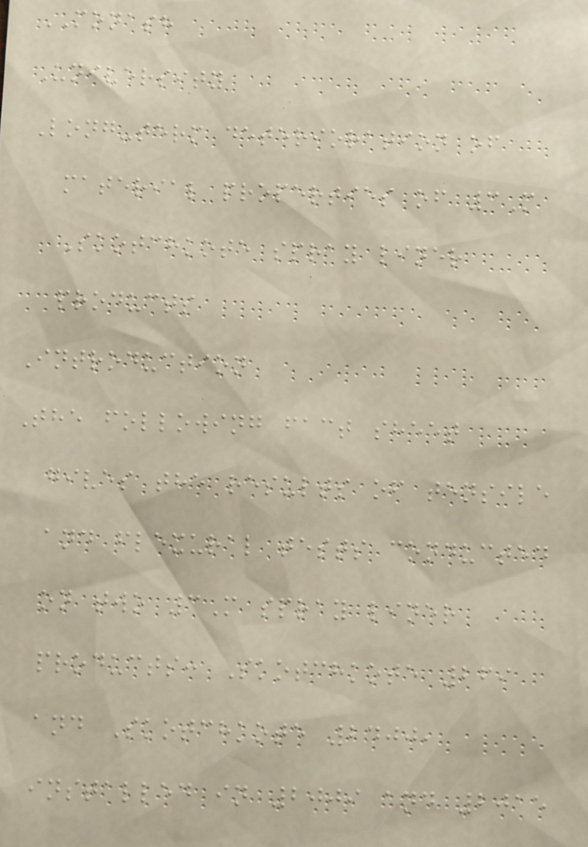MONASH
University
Long-term deterioration of
material properties of 3M
Skotchkote spray liner
products
Introduction
The following fact sheet
gives the results of tensile
and flexural tests conducted
on two 3M spray liner
products: Skotchkote 269
and Skotchkote 2400,
installed in 2009 and 2015
